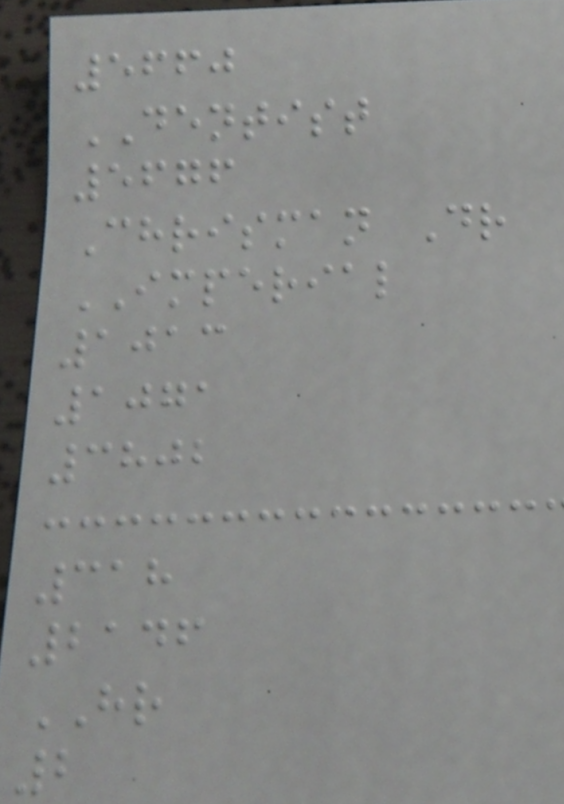5660
DENTIST
5676
Chrisman Dr
IMPERIAL
1013
1071
3802
318
2146
HR
2
